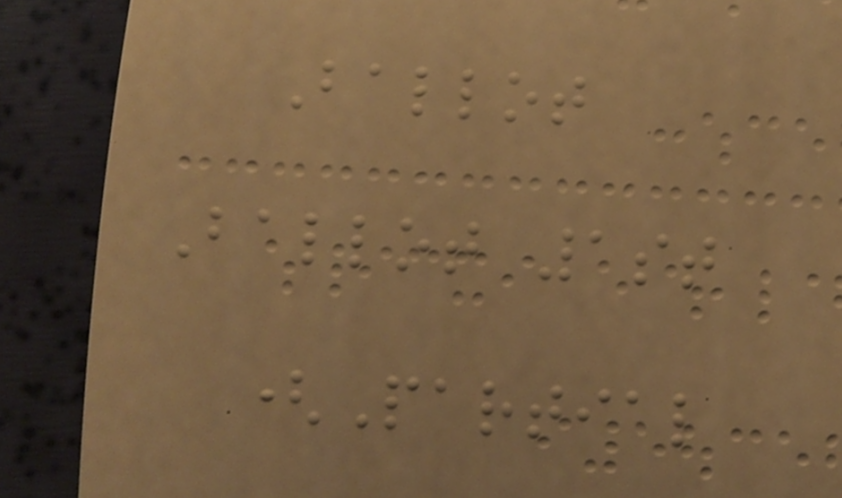Ballot
Ballot 1st
(Partial
